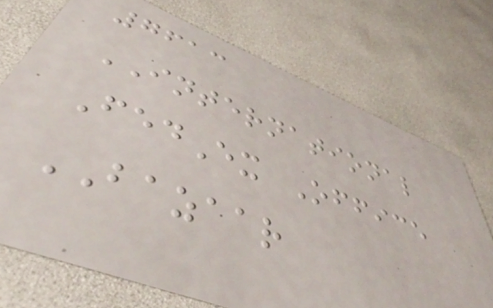7613
INTERNATIONAL
FedEx Office
BAZAAR
